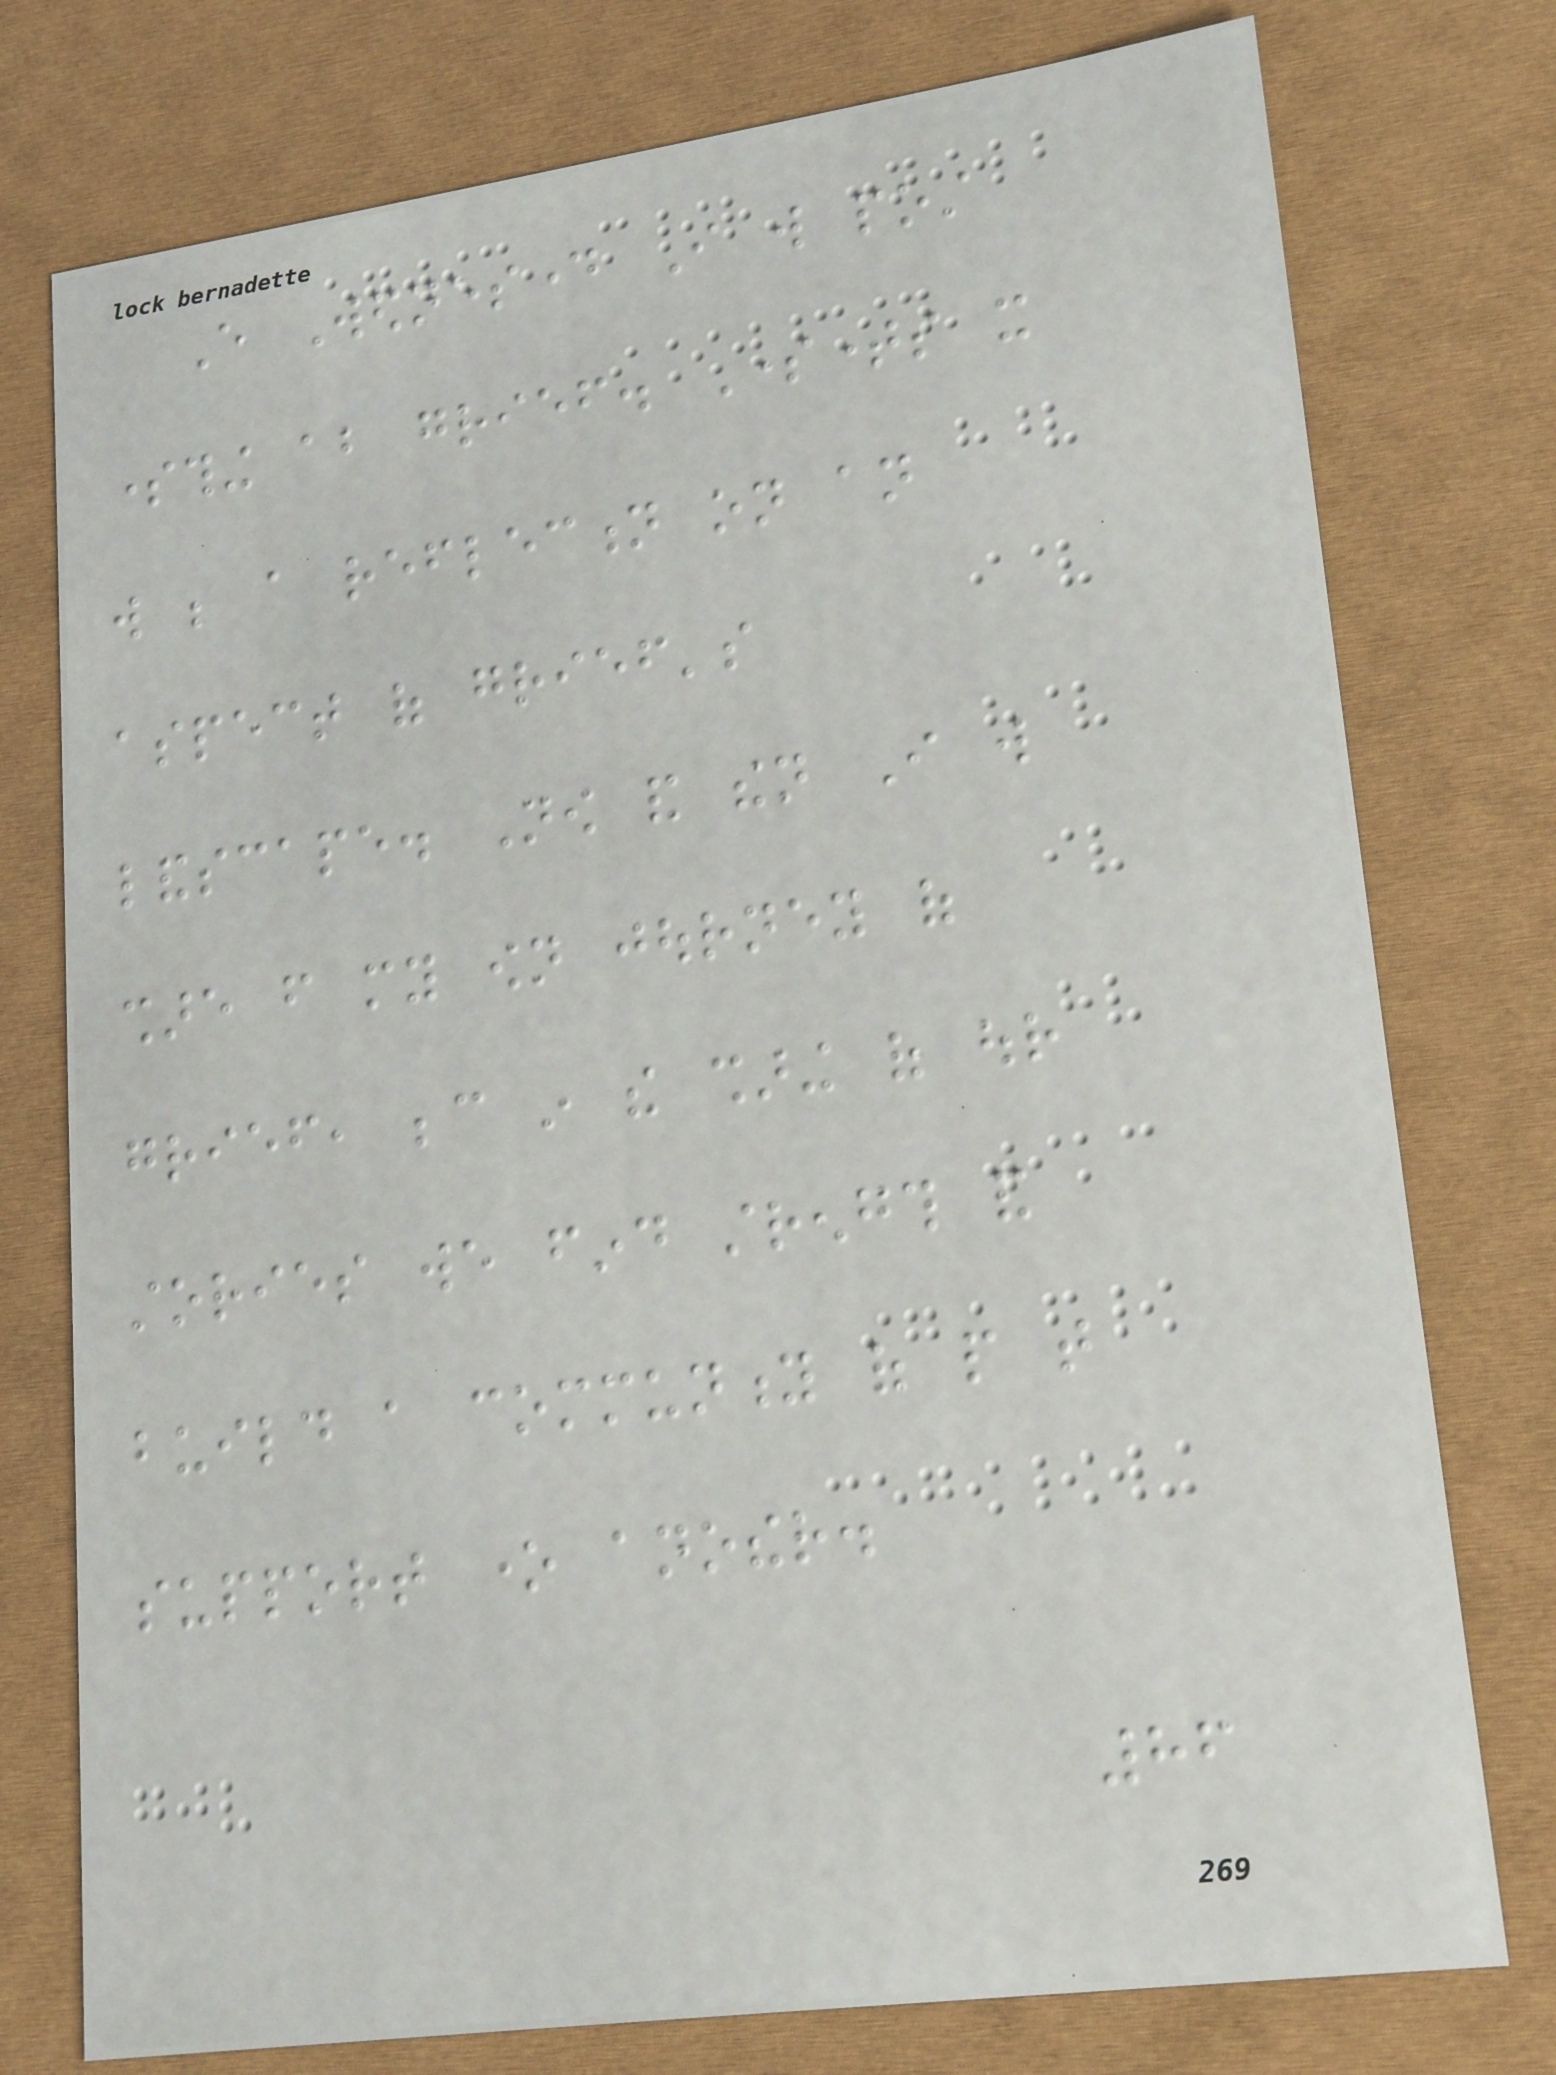Every Wednesday I will post
something about grief. Sometimes it
will be a reflection on an
aspect of grief's
landscape. Now and then I will
share from my own journey of
grief, because in the sharing of our
stories we find strength and
build a community of people that
support one another.
86
